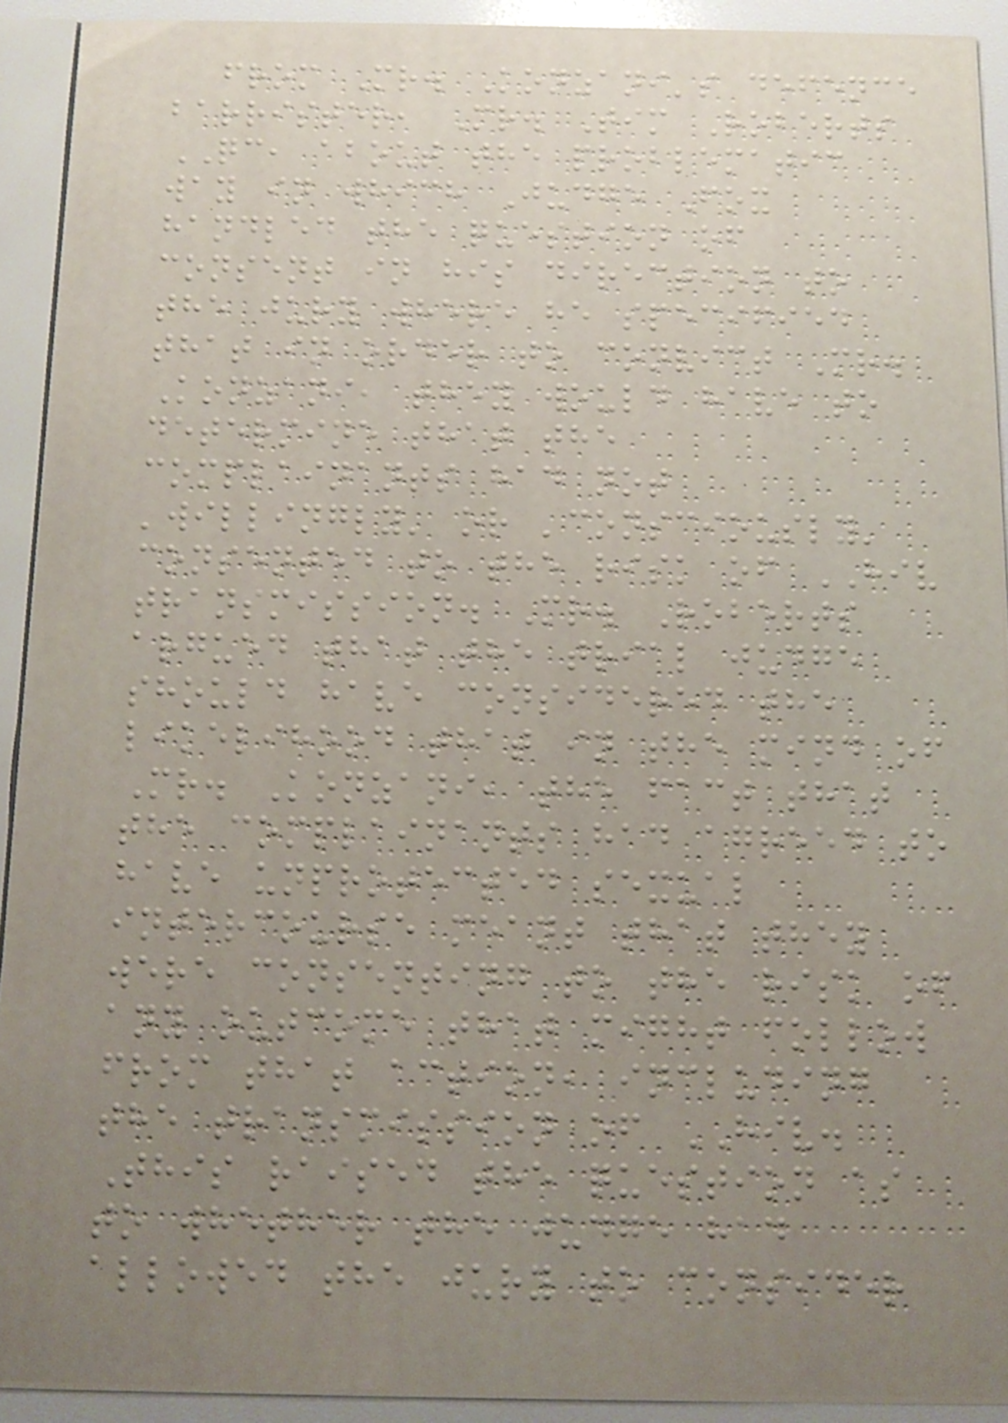from Mr. Konzani's defence
barrister, Mr. Tim Roberts
QC, about the problematic
way in which Judge Fox
handled the question of
consent in his direction to
the jury where he specified
that in order to convict Mr.
Konzani, they would have to
determine that the
complainants had not
'willingly' or 'consciously'
consented to the risk of HIV
transmission. Mr. Roberts
argued that the trial judge
should have considered the
likelihood that in the mind of
Mr. Konzani, the fact that
the complainants had agreed to
have unprotected sexual
intercourse meant that they
were consenting to the risk of
any outcome that might follow
from that action, including
the transmission of HIV.
This raised the question as
to whether the judge had
allowed the jury to consider
